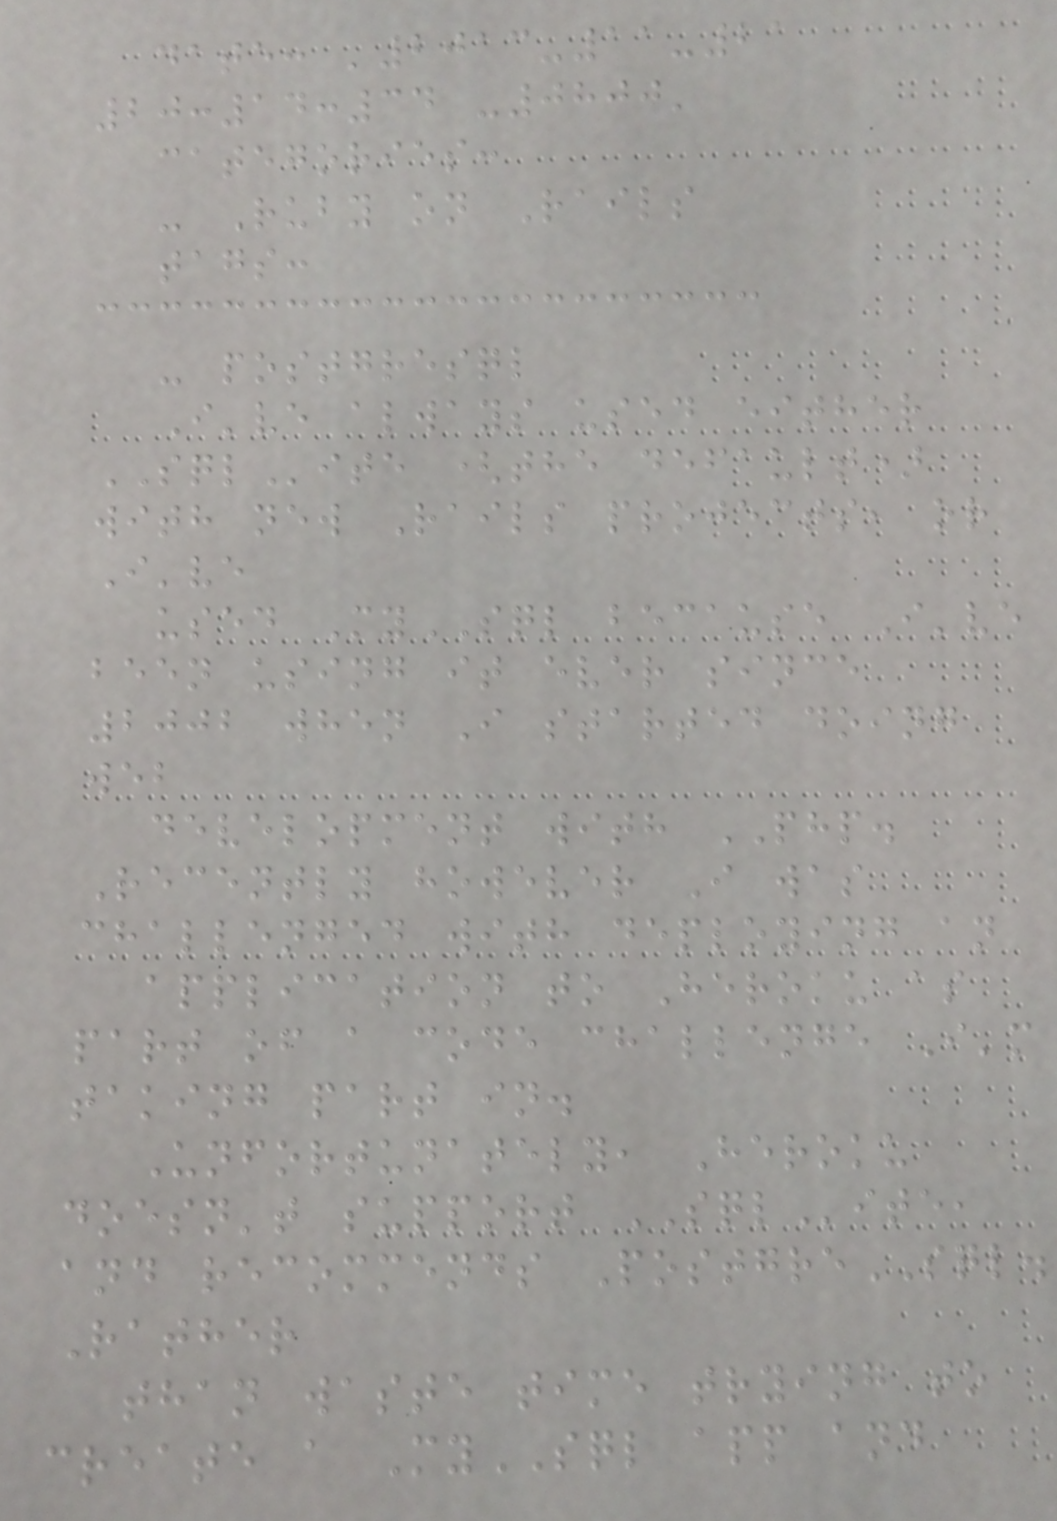date: '2013-11-21
20:14:34 -0800'
categories:
- Ruby on Rails
tags:
- postgresql
I've always used either
SQLite (the default)
with new Rails projects, or
I've
used MySQL because I've
been using it ever since
2002 when I started doing
web
development with PHP.
Recently however I was
challenged with deploying an
application to Heroku as
part of a code challenge I'm
taking part in.
Unfortunately, Heroku
doesn't support SQLite,
and recommends PostgreSQL.
Rather
than waste time trying to
create a MySQL app and
